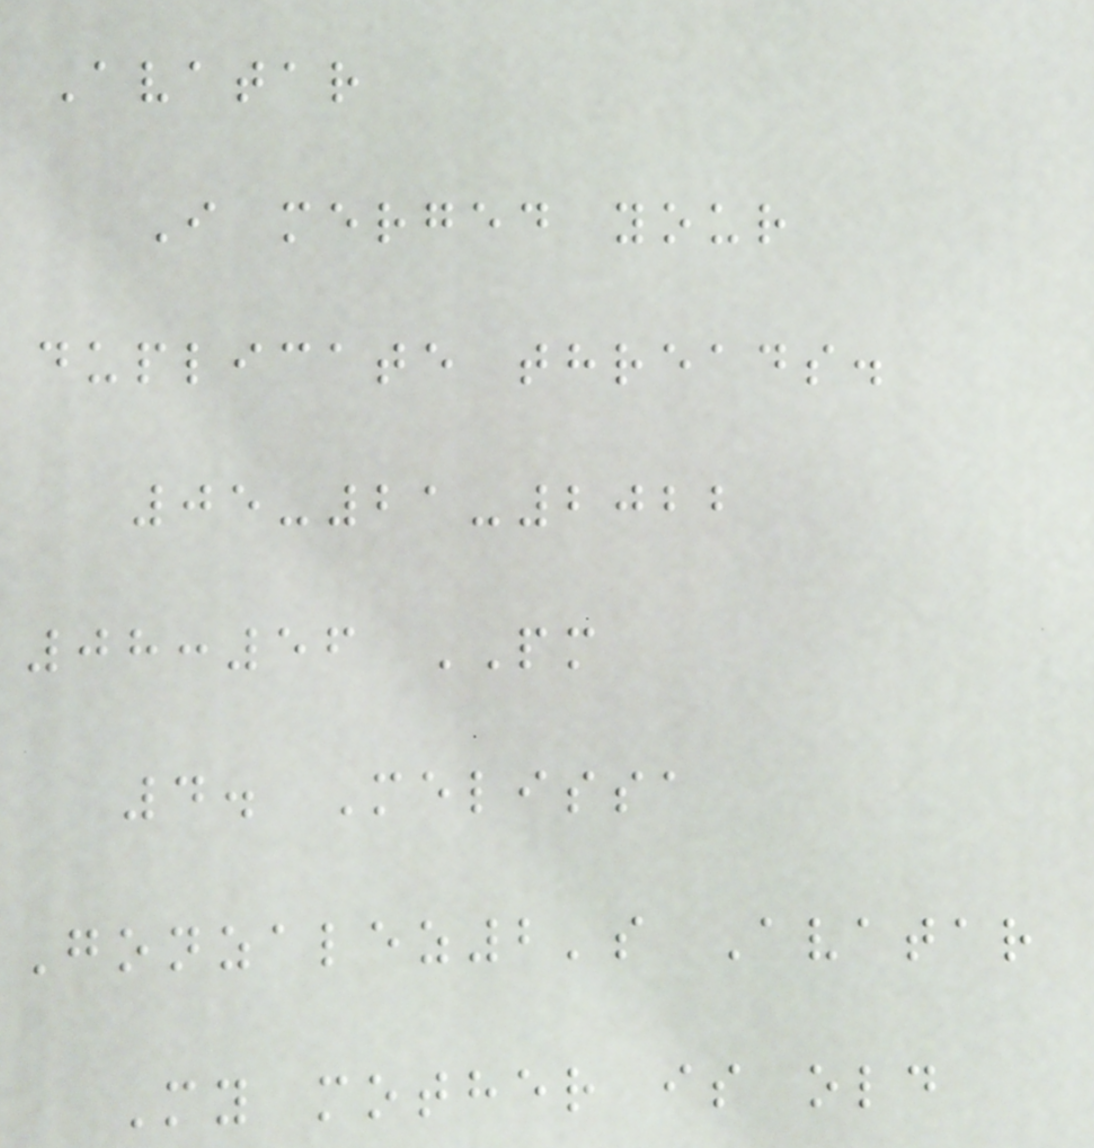Avatar
I merged your
duplicate threads.
05-21-2022
08:56 PM
4. Melissa
Gonzalez2's Avatar
My mother is old
